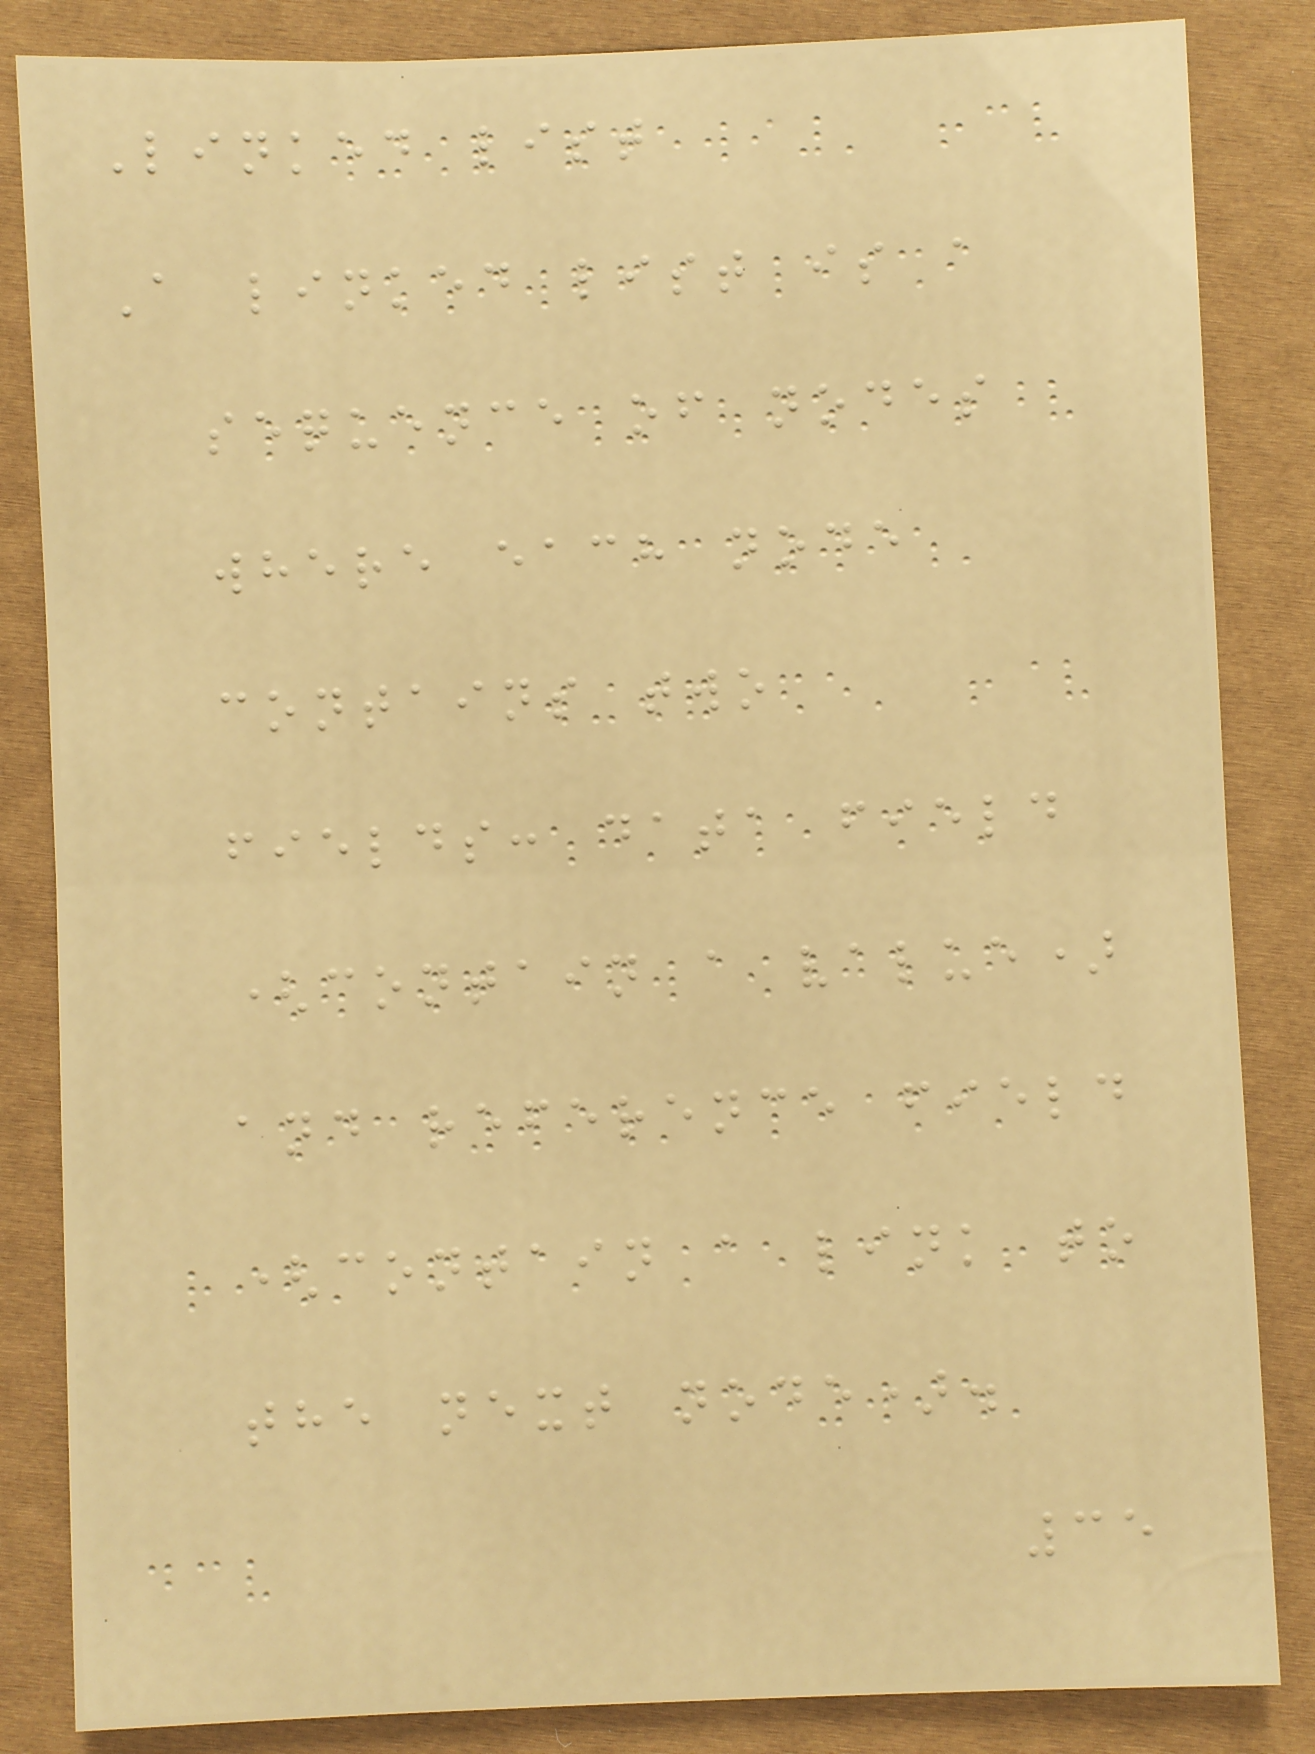Linked list
A linked list is a
sequence of nodes
where each node
contains two
fields: data field
(contain a value)
and reference field
(contain a link to
the next node).
35
